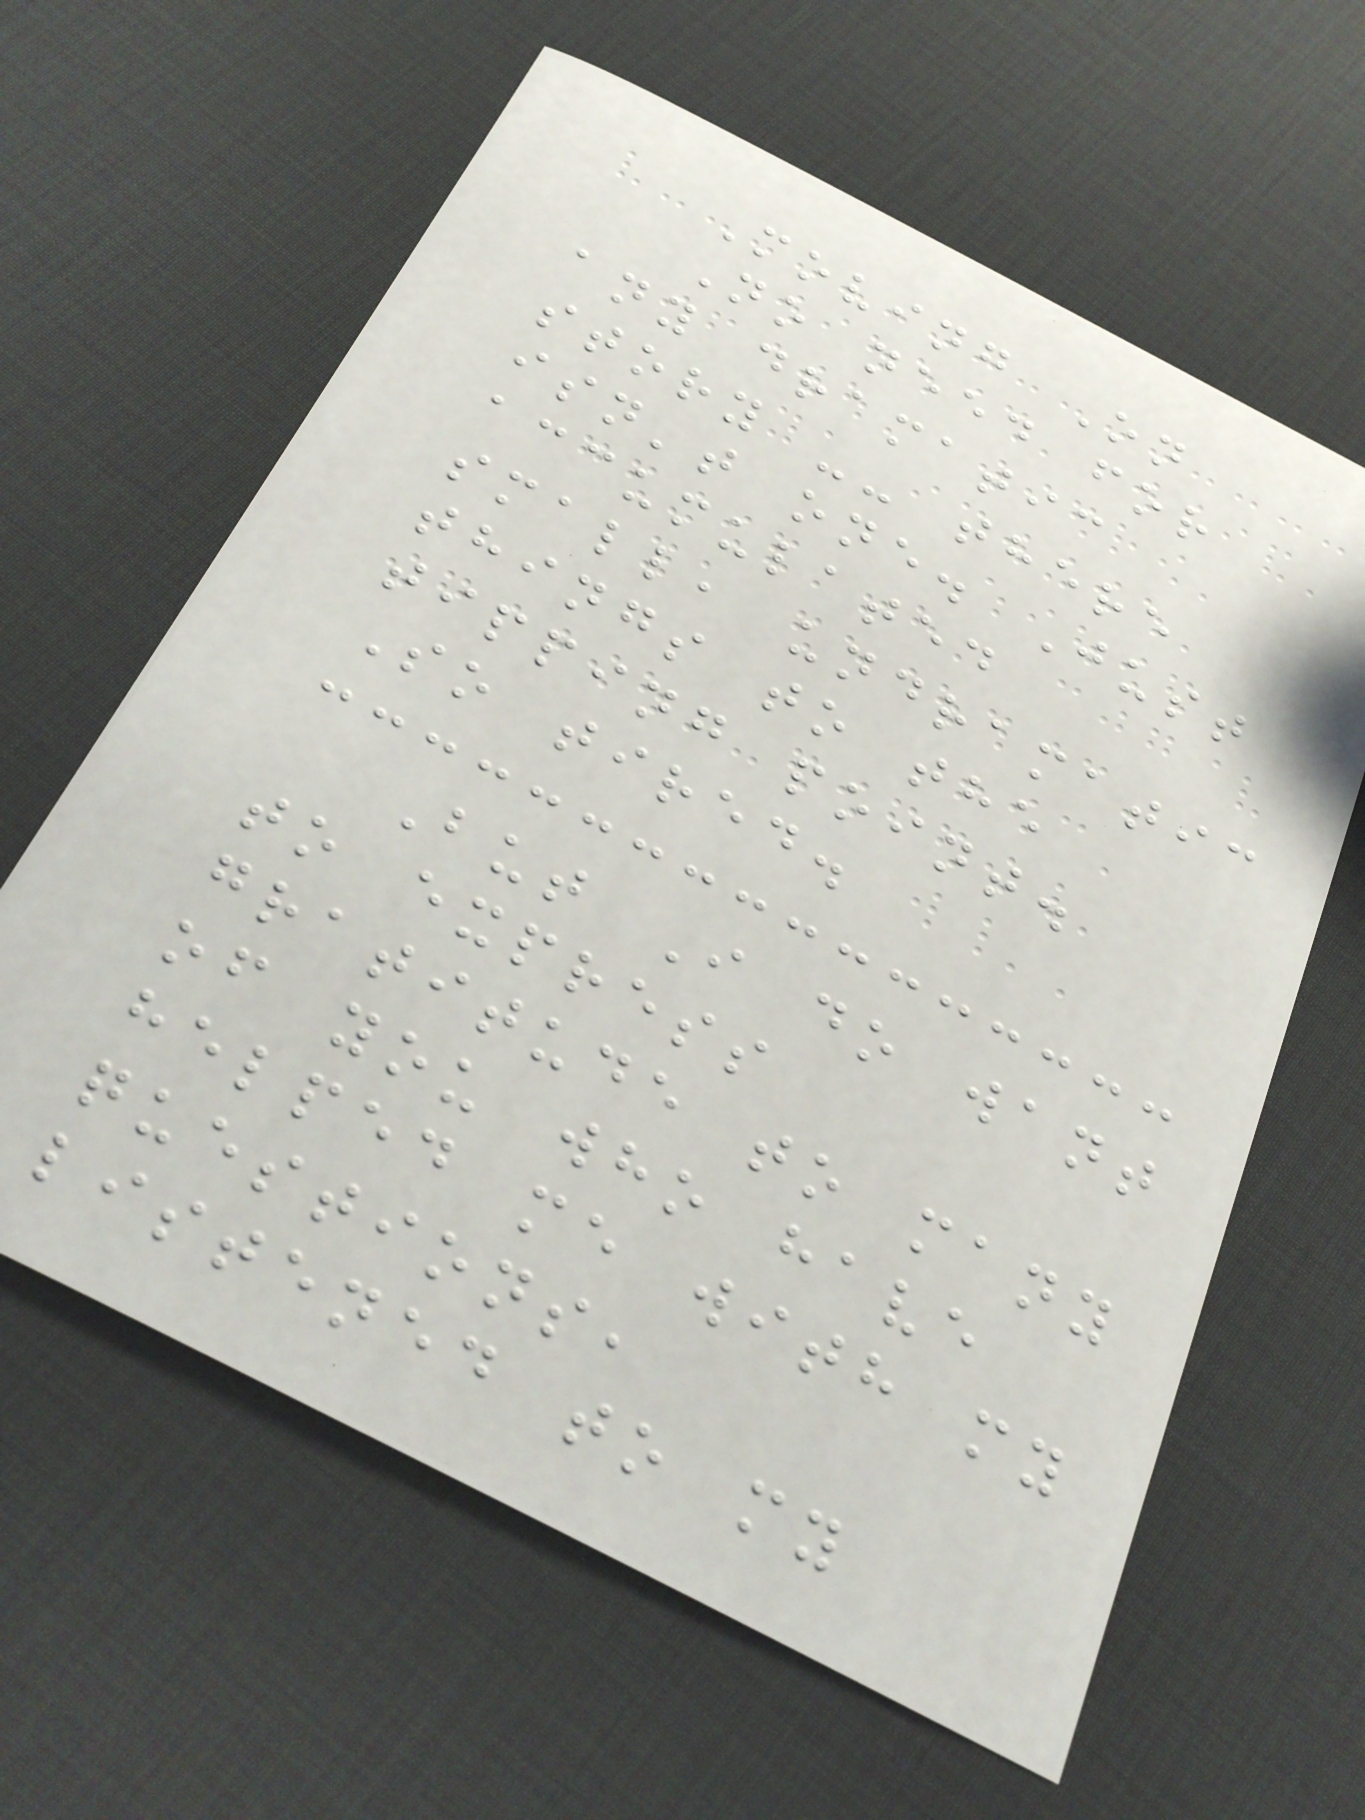Moving On
No need for
any dramatic
story -- there
isn't one. Just
accumulated
small, undramatic
things to the
tipping point.
So tired.
But I do want
to express
gratitude to many
of you who have
helped me with my
questions,
listened to my
